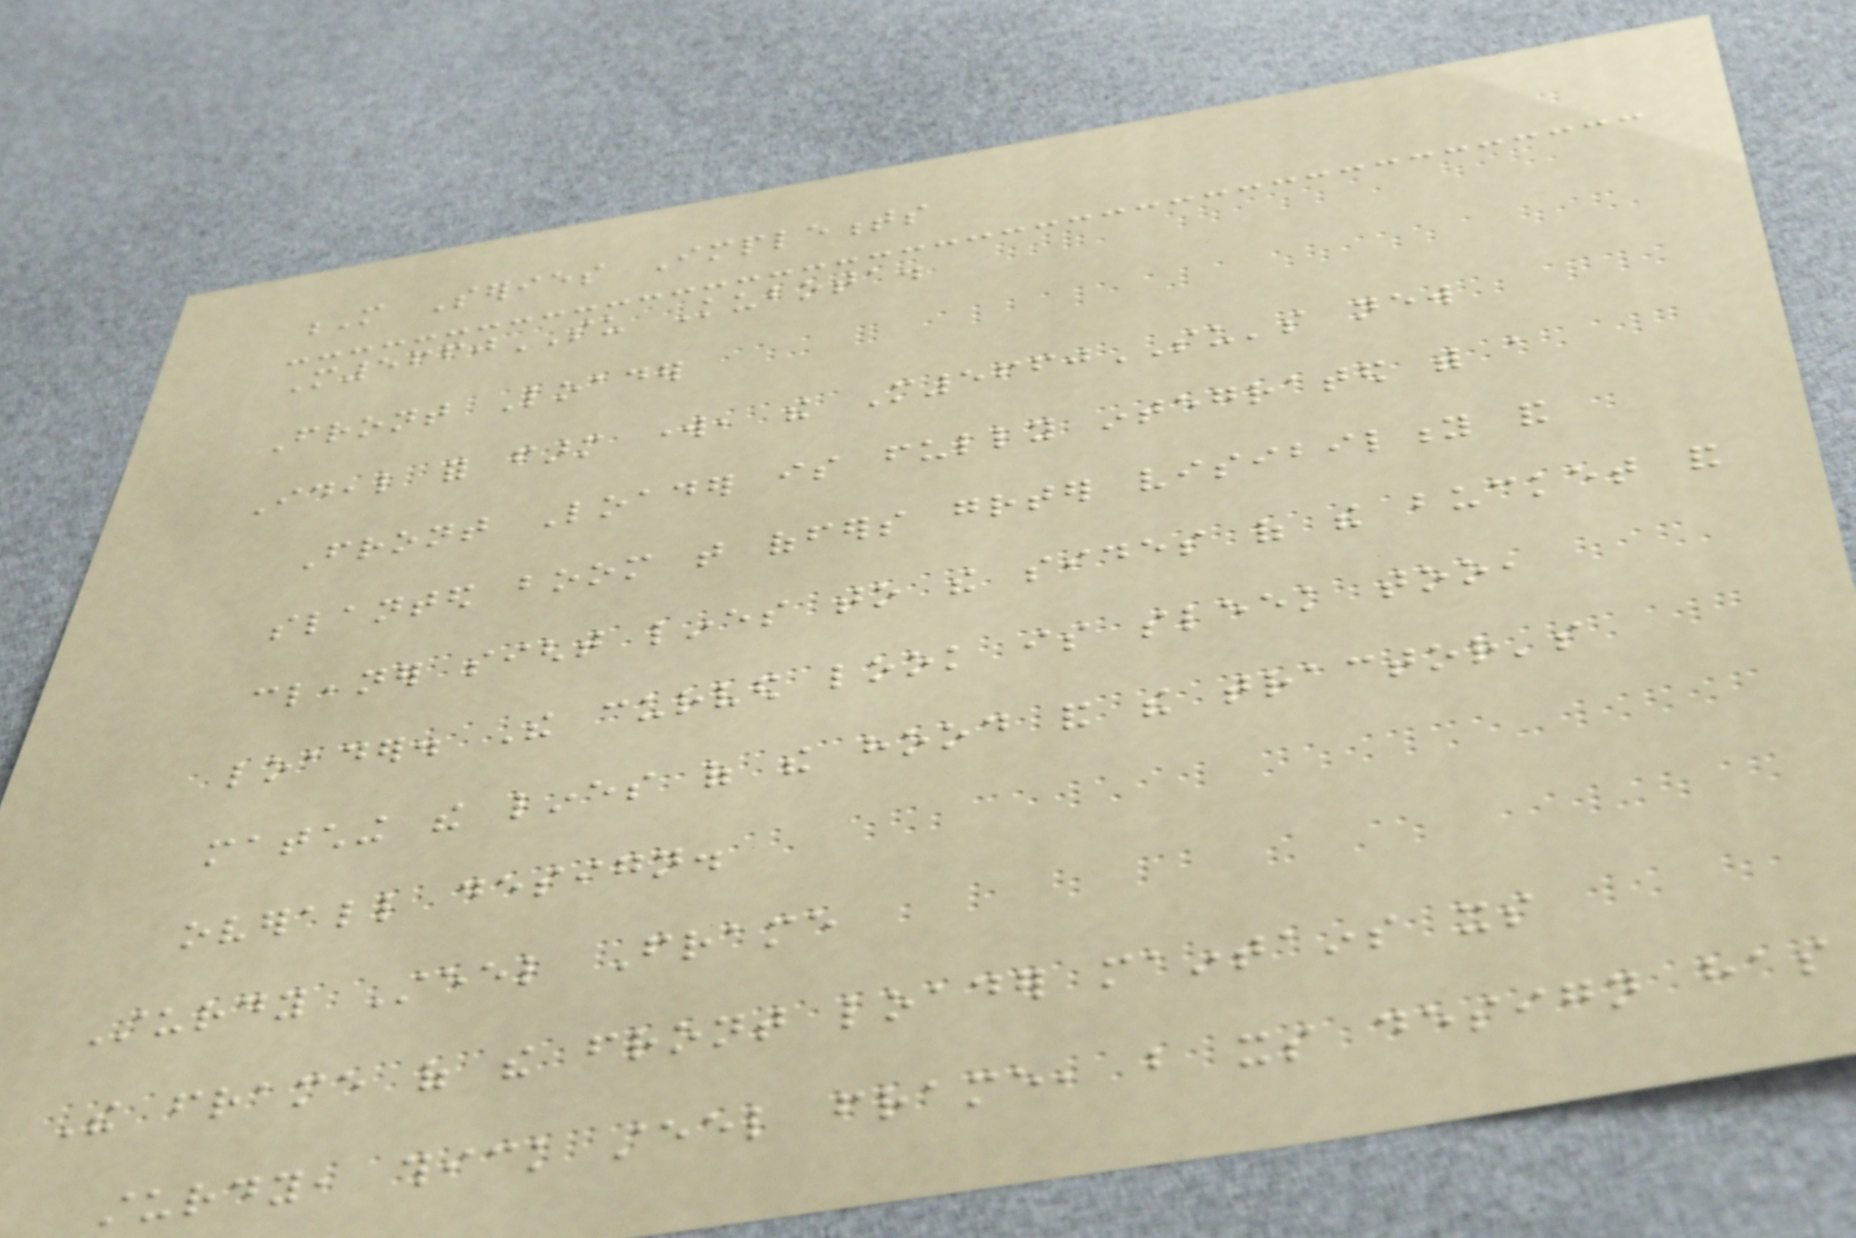M Series Implements
M5660SU Kubota.
Front Loader
Ideal for farm work, the M5660SU's new
Front Loader is fully integrated with a
slanted boom that offers greater visibility and
cleaner sight lines to the sides of the bucket and
loader. The curved look is sleek too,
matching the lines of the hood and the tractor's
overall design.
Sturdy Steel Frame
The frame of the front loader maintains its
sturdy, thick steel frame, but its design has
